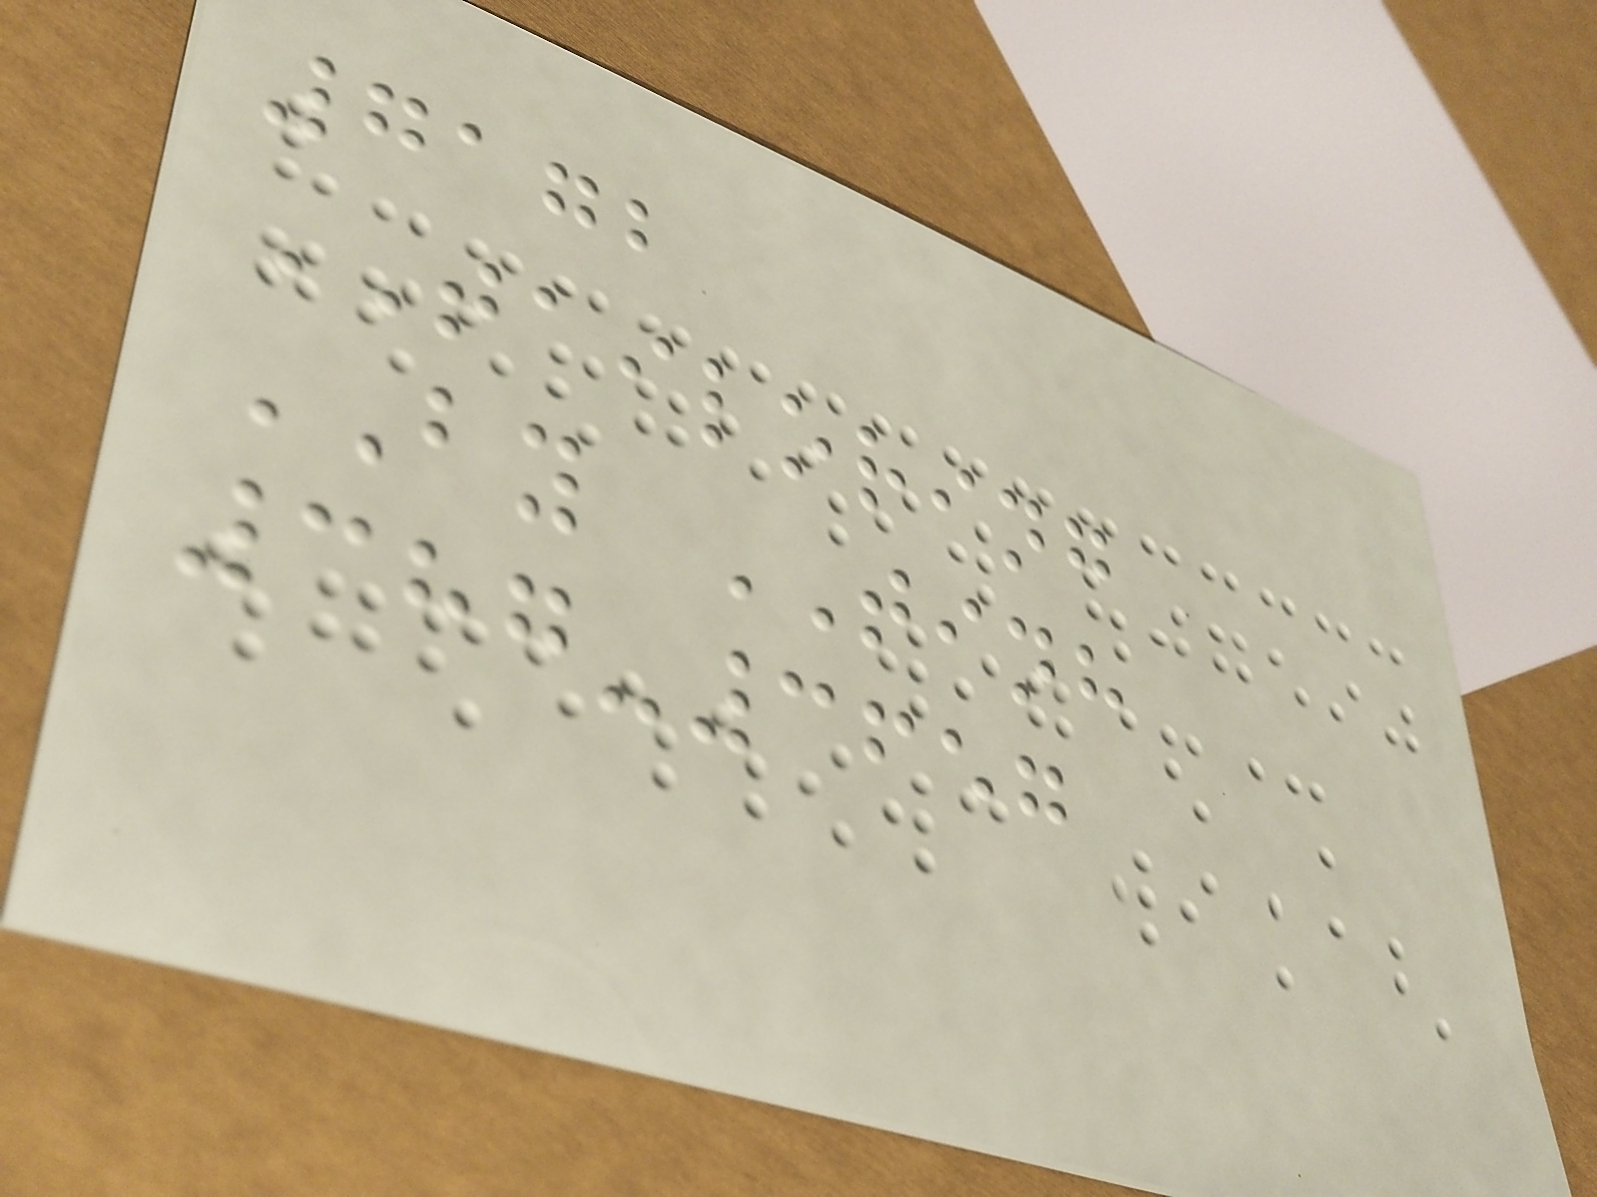7172
TAILORING
BY TINH
387-3657
